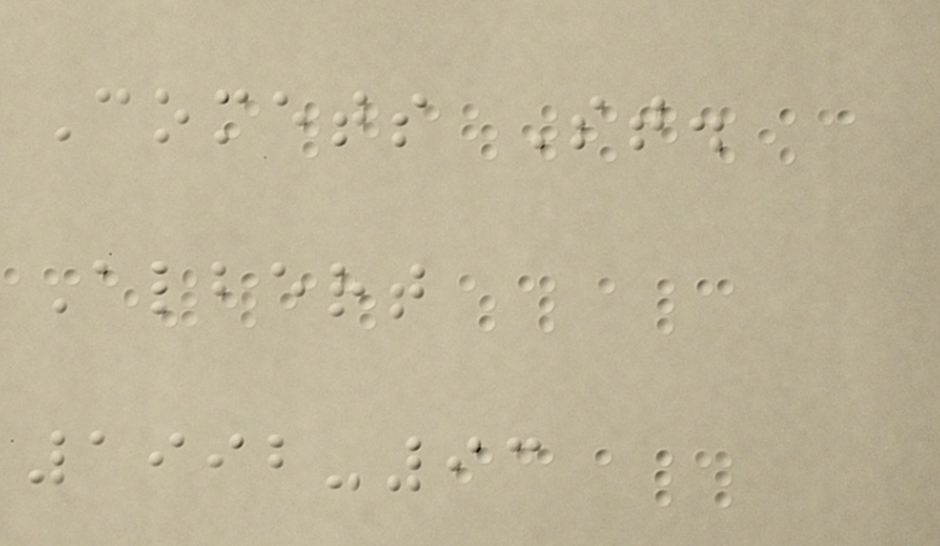Comets St.
Albert
1992-93
